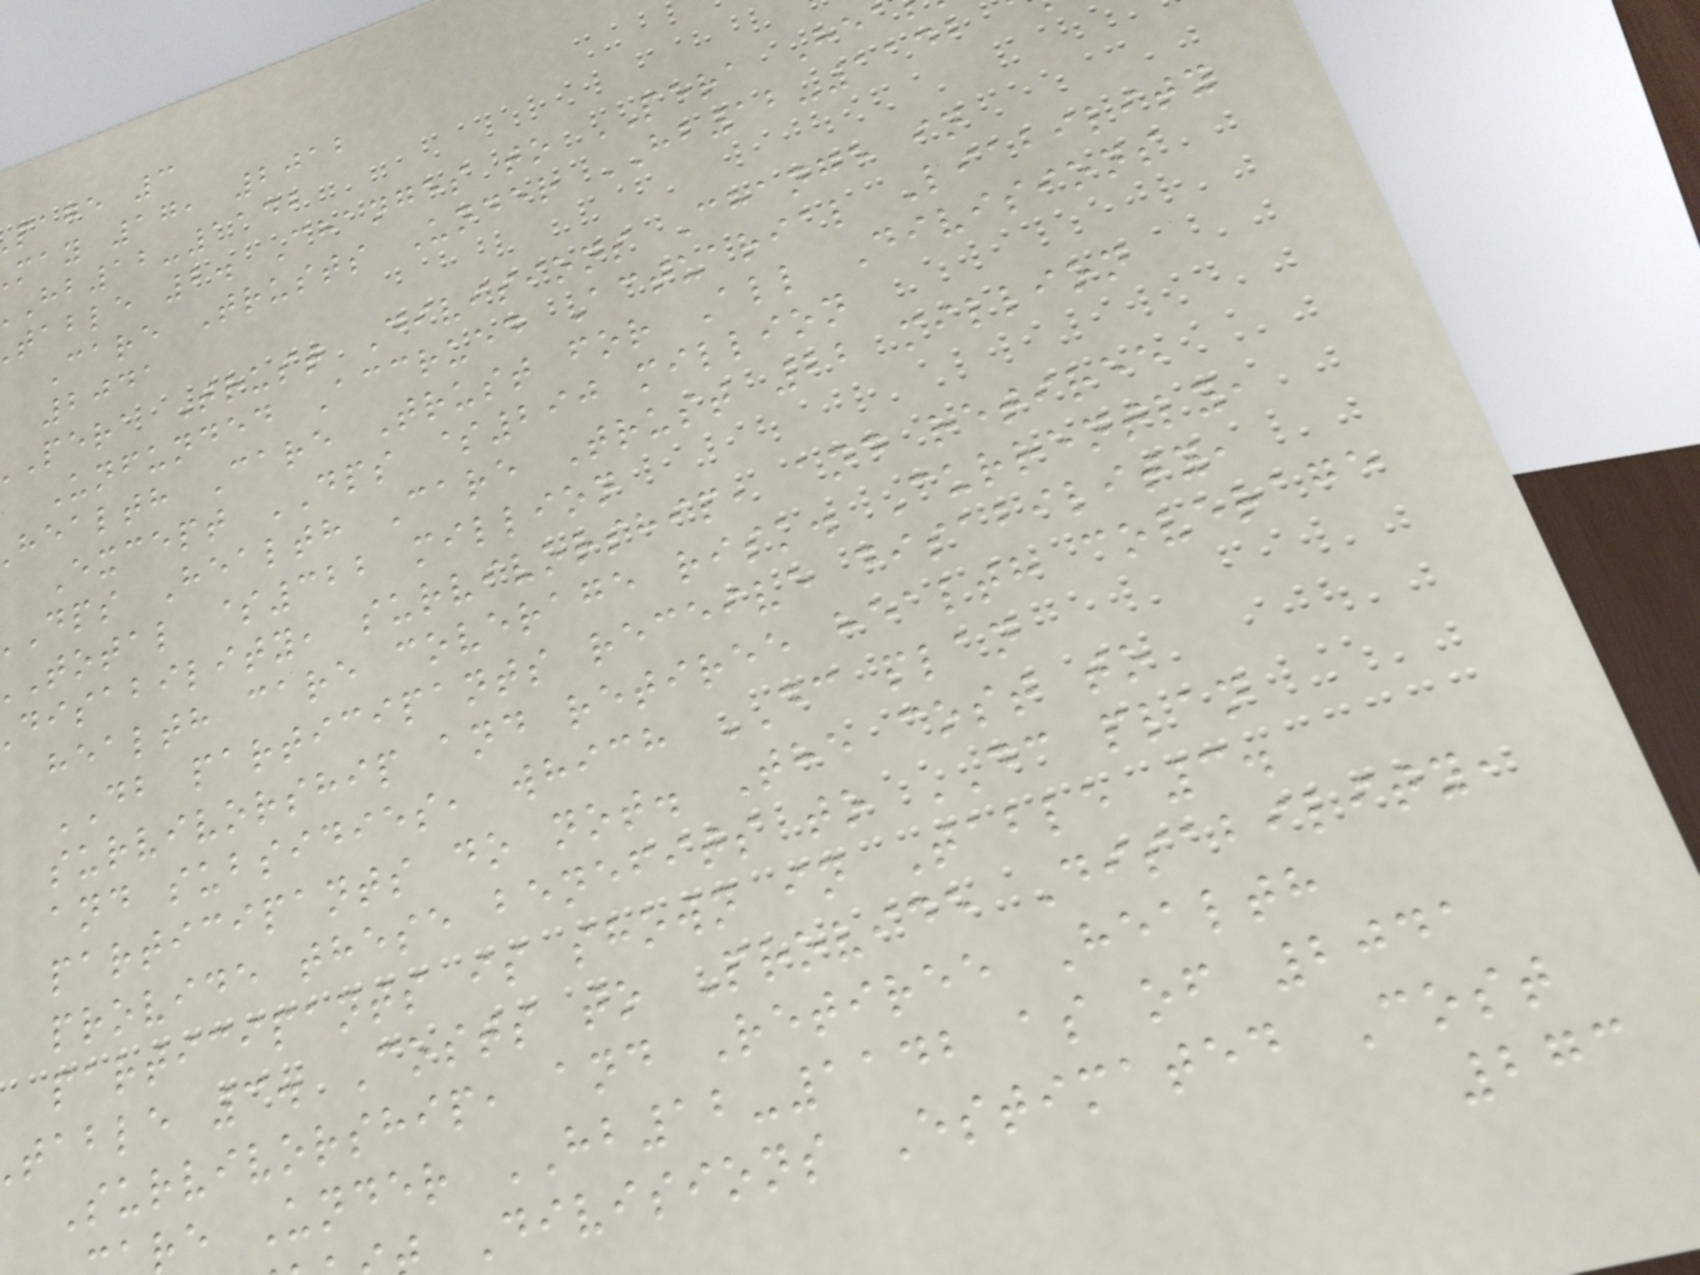page 3
may 17, 2012
hb12-1142
table 2. Changes to PERA He
Care Trusts Under HB12-1142
2041
pera Trust Divisions Change in
Unfunded Accrued Actuarial Liability
health Care Trust for All Divisions
Except DPS $290 million
dps Health Care Trust 22 million
total $322 million
disability, survivorship, and retiree
health care coverage risk. Currently,
DB participants receive disability,
survivorship and retiree health coverage
and subsidies, which DC plan
participants do not. The cost to
provide these benefits to DC plan
participants is shown in Table 3.
table 3. Costs to Provide Disability,
Survivorship, and Retiree Health
re Under HB12-1142 as of 2041
Divisions Estimated Cost
273
